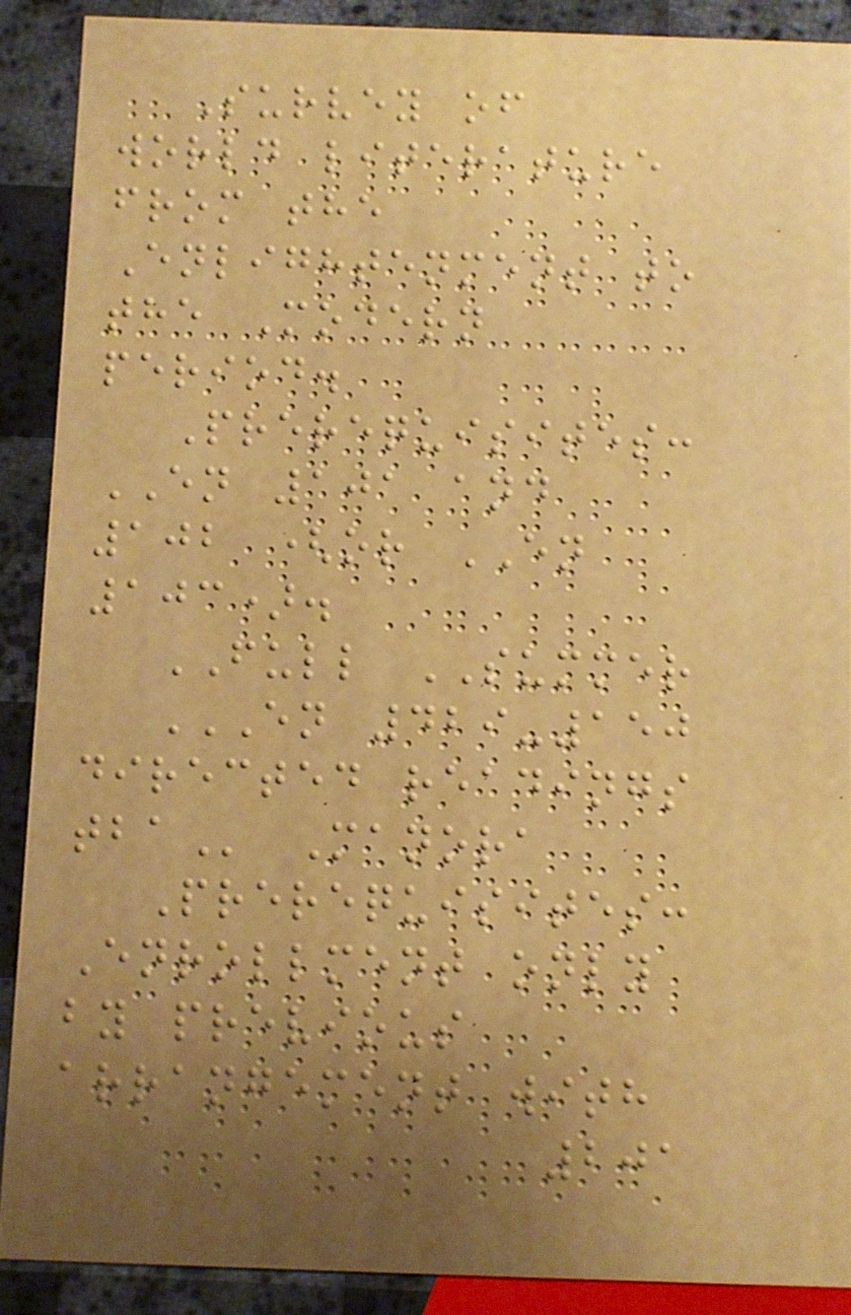Survey of
world literature
from the
Enlightenment to
the Modern
period.
Prerequisites:
EN 101 and
102 (or EN
103).
FULL SUMMER
EN 429-150
DIRECTED READINGS
TBA Manora
Prerequisites:
Enrollment only
by previous
arrangement with
201
